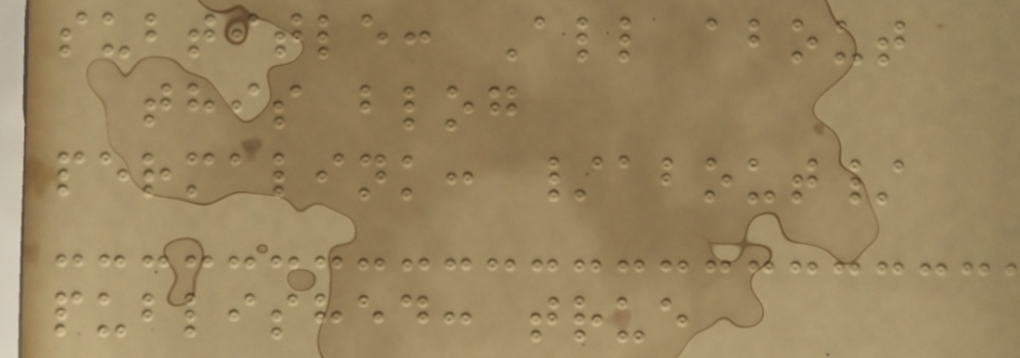subtitle: All about
this blog
permalink: /about/
published: true
